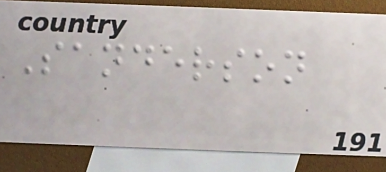Sanderson
